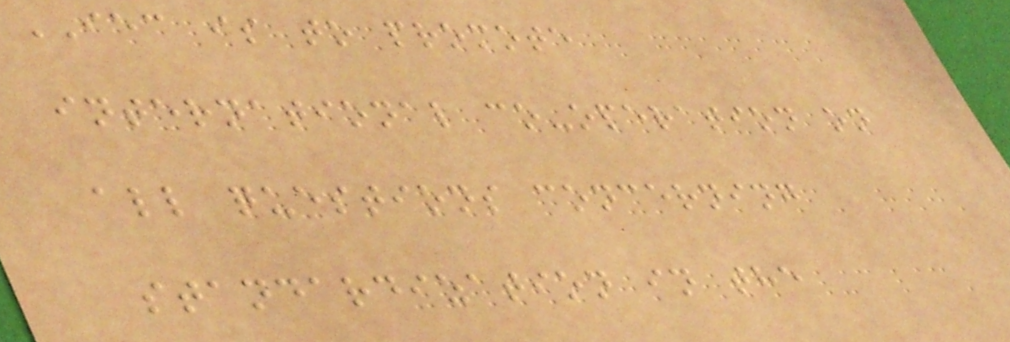IEC is to promote
international co-operation on
all questions concerning
standardization in the
